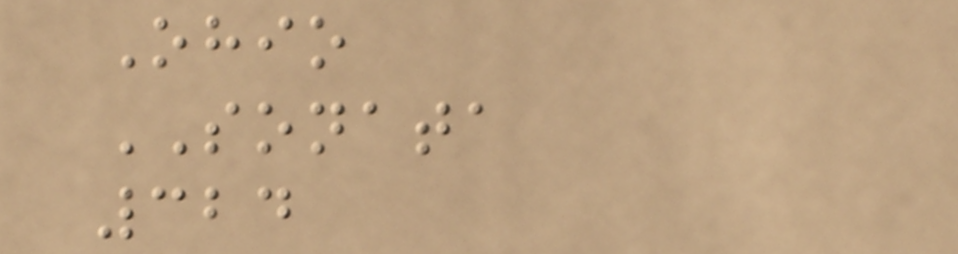Ohio
SONATA
324
